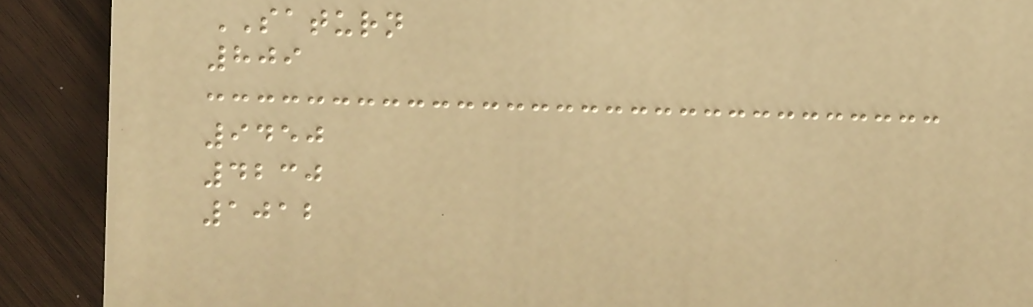SATURN
809
9450
4230
1012
